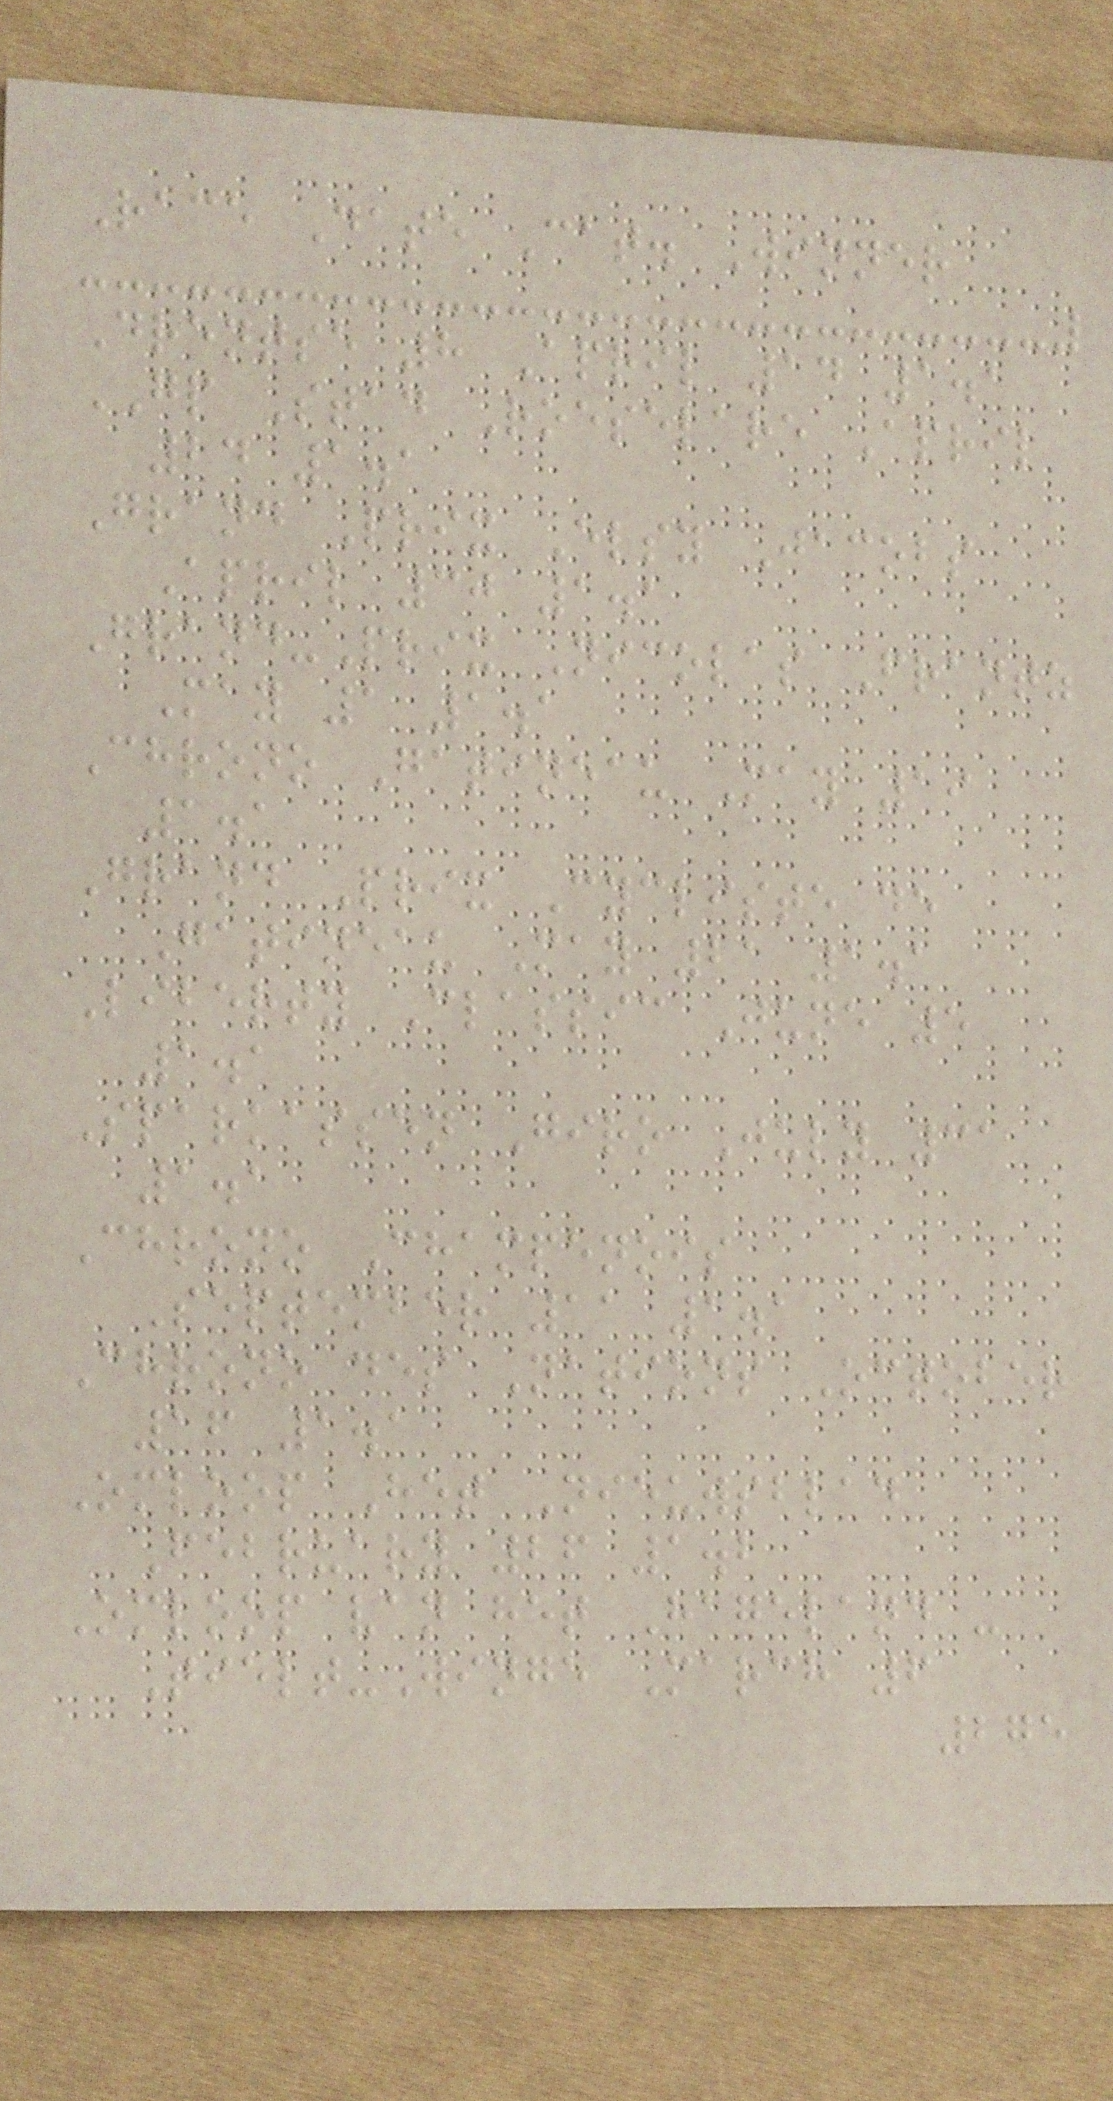Race Date Cat. Winner
Drentse 8 April 14 1.1
GP Stad Roeselare April
24 1.1
Grand Prix Elsy Jacobs
April 30 1.1
Grand-Prix Nicolas Frantz
May 1 1.1
Chrono Gatineau May 19
1.1
Grand Prix Cycliste de
Gatineau May 21 1.1
Liberty Classic June 5
1.1
Sparkassen Giro July 31
1.1
Chrono Champenois
September 11 1.1
Chrono des Nations October
16 1.1
Omloop Het Nieuwsblad
February 26 1.2
Omloop van het Hageland -
Tielt-Winge March 6
275
